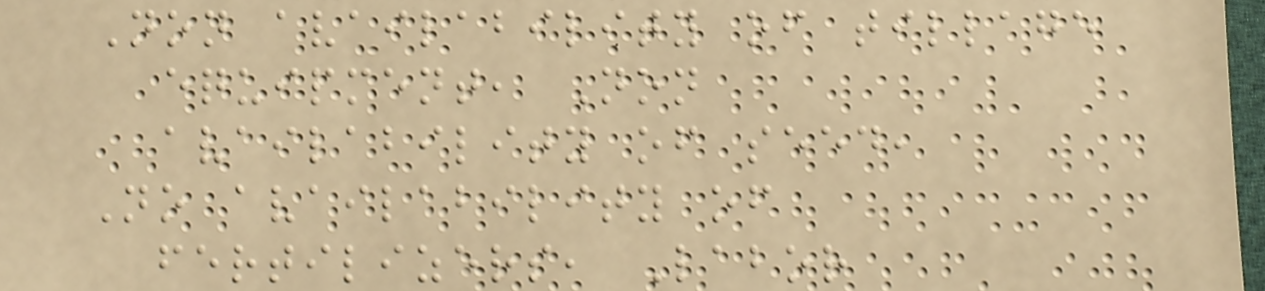Non availability of tillage
equipment, Non
availability of seed,
No availability of
fertilizers, Labor
